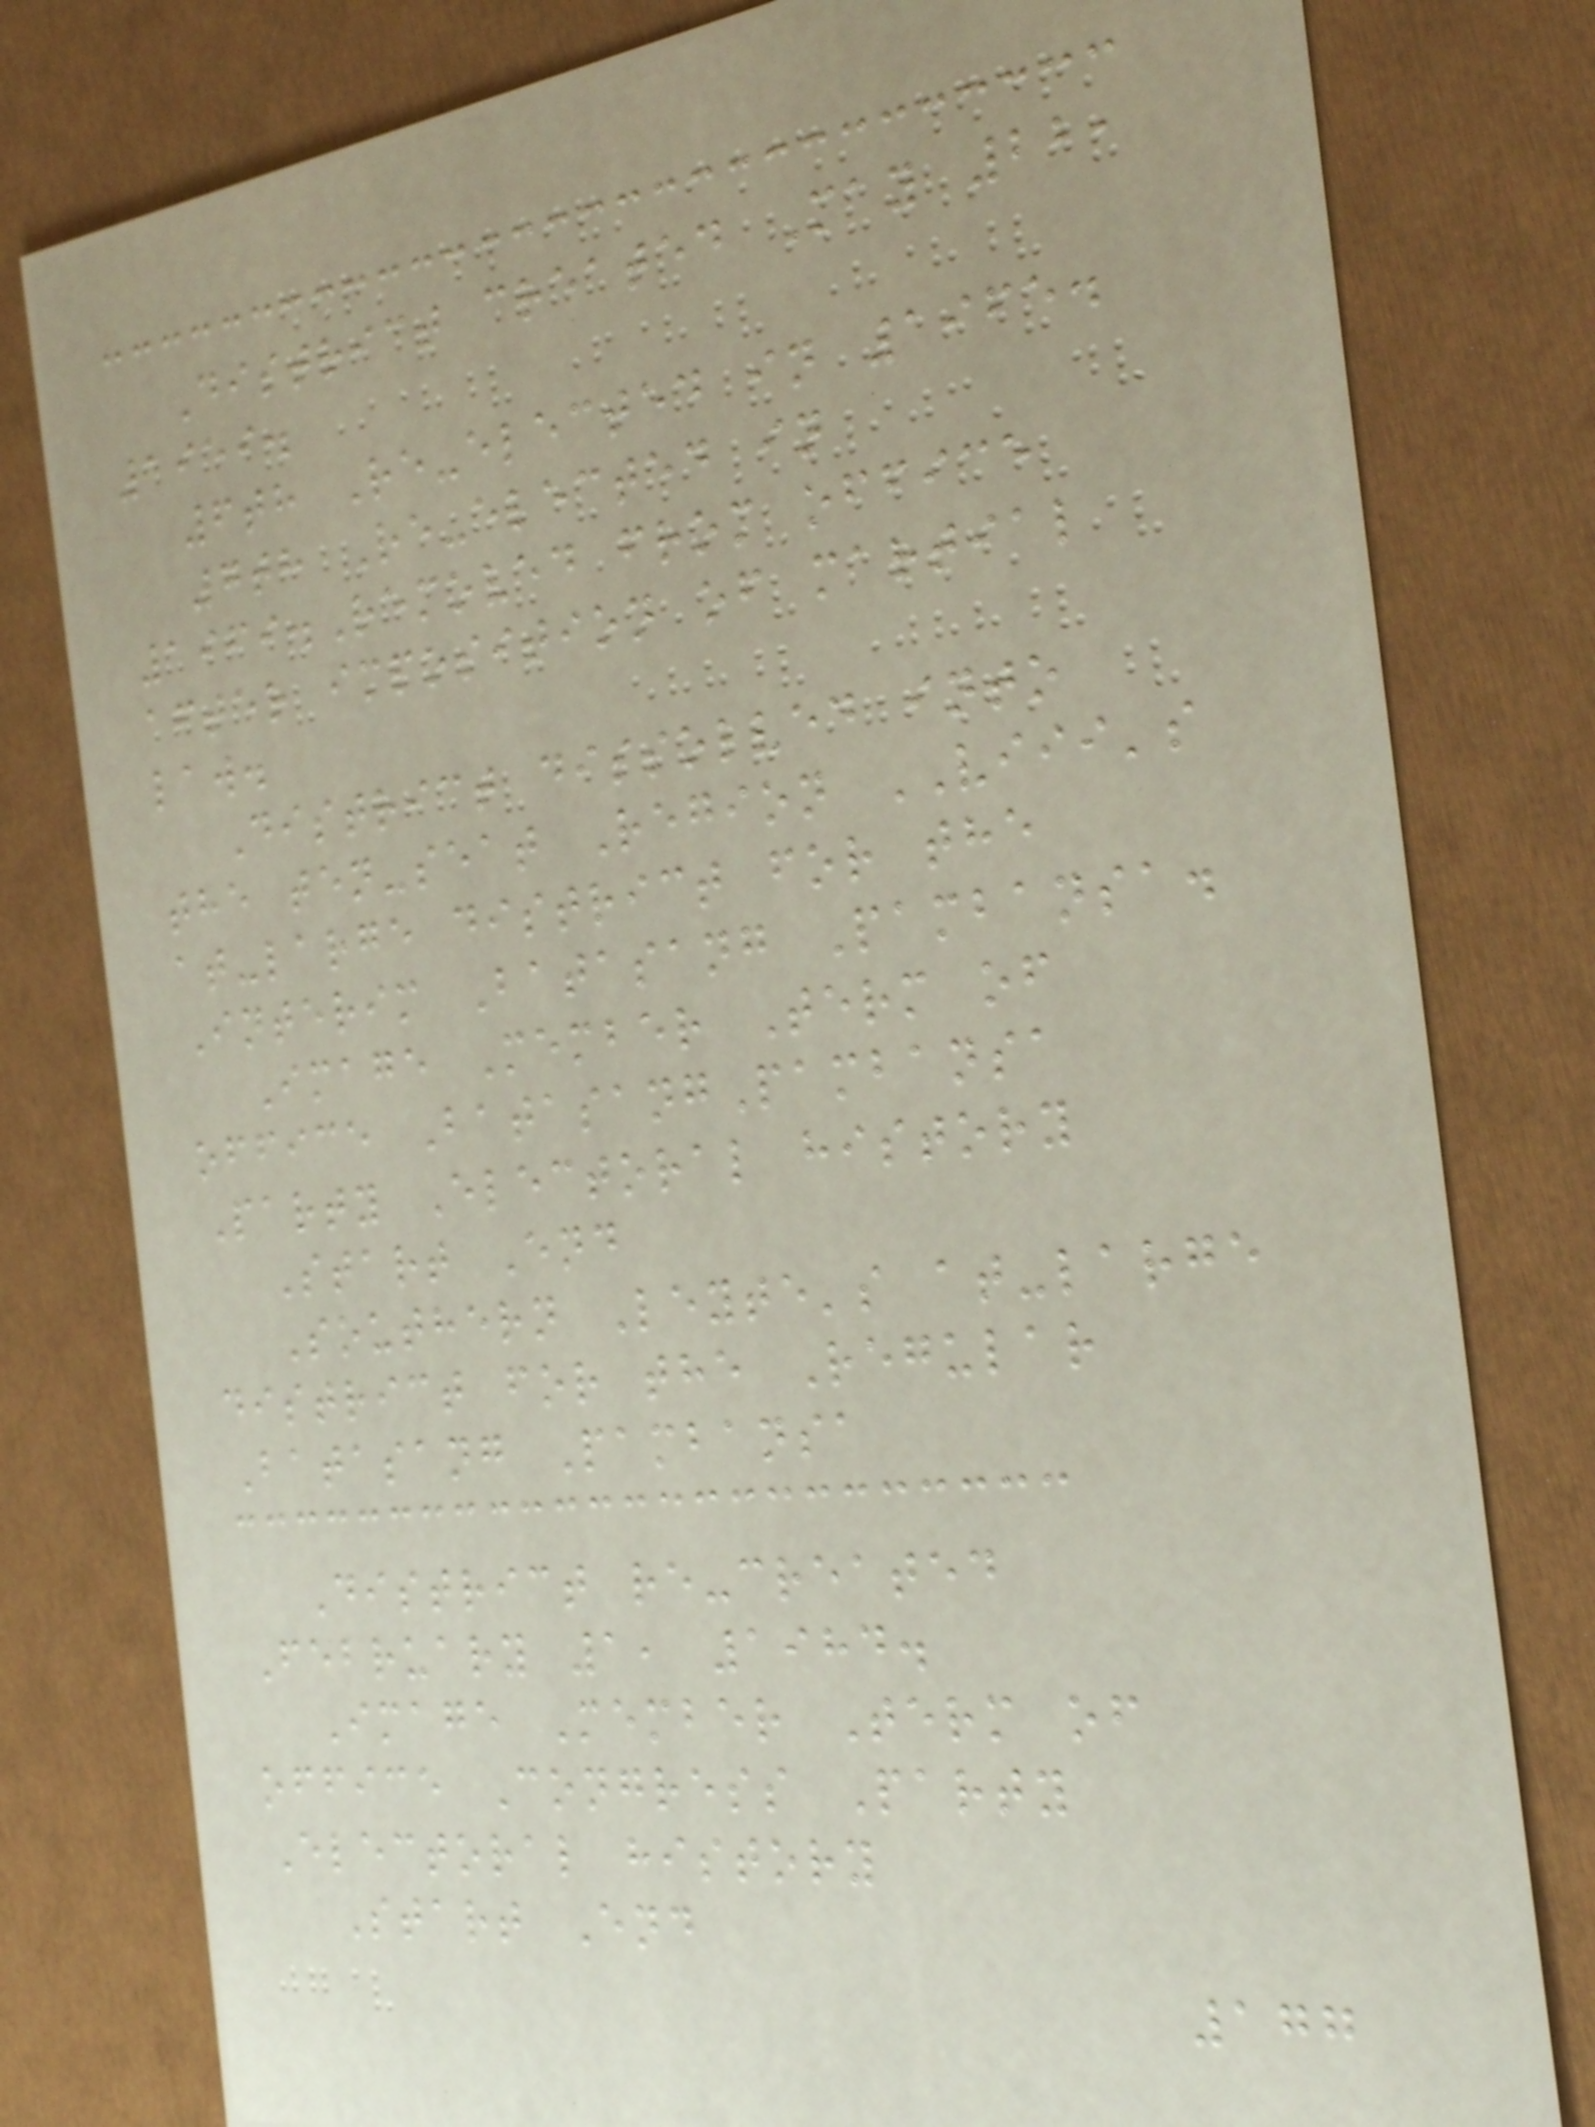District created May 22,
1959.
6th Re-elected in 1965.
7th Re-elected in
1969.Removed from office
after imposition of martial
law.
District dissolved into
the ten-seat Region VIII's
at-large district for the
Interim Batasang Pambansa.
Image Member Term of
office BatasangPambansa
Party Electoral history
Start End
Southern Leyte's at-large
district for the Regular
Batasang Pambansa
District re-created
February 1, 1984.
Image Member Term of
office Congress Party
Electoral history
Start End
177
